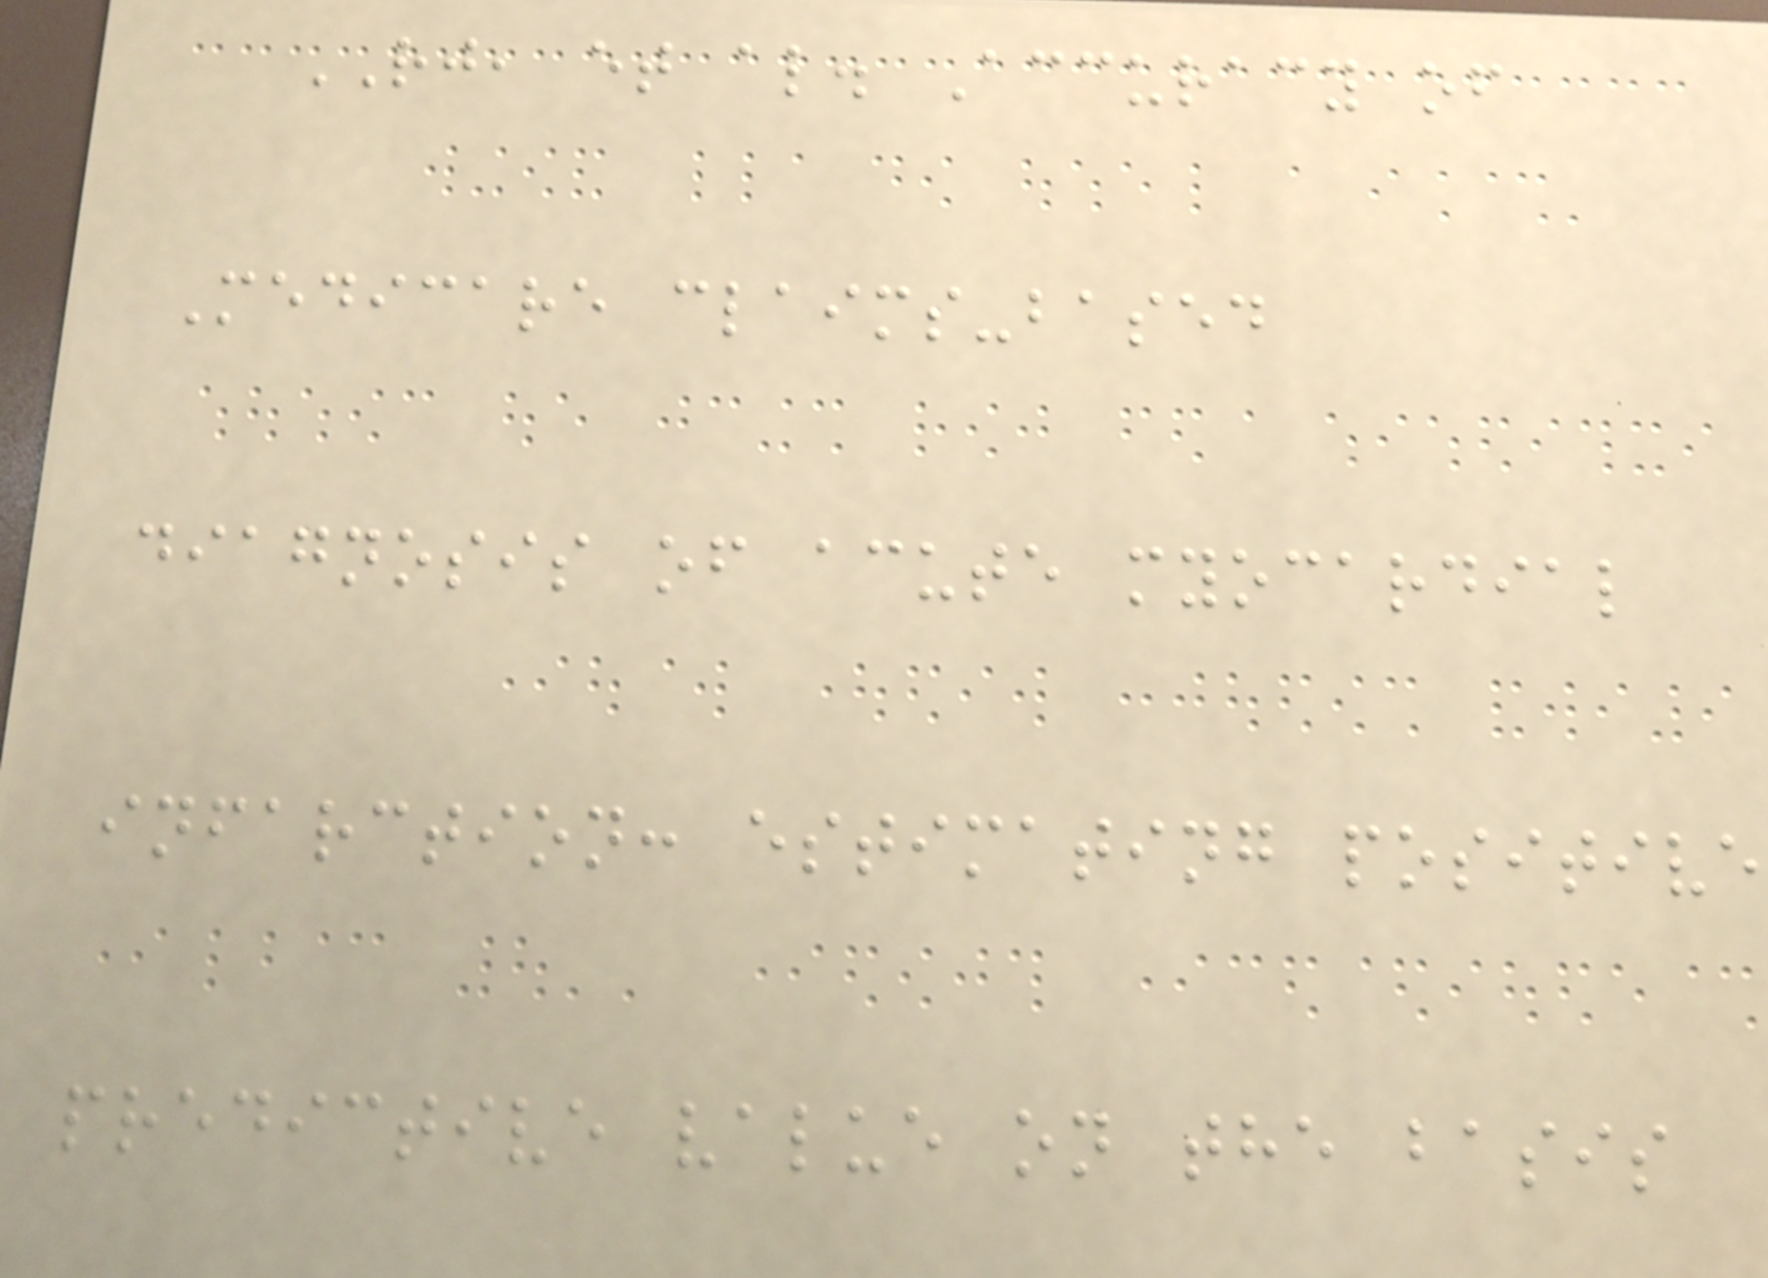RJ, et al. Accuracy of
Medicare claims-based
diagnosis of acute myocardial
infarction: estimating positive
predictive value on the basis
